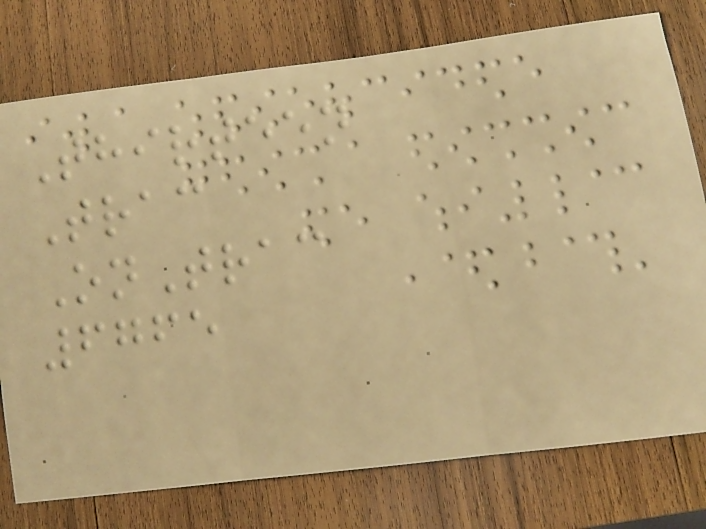Thirteen
Trac
OnTrac
6765
